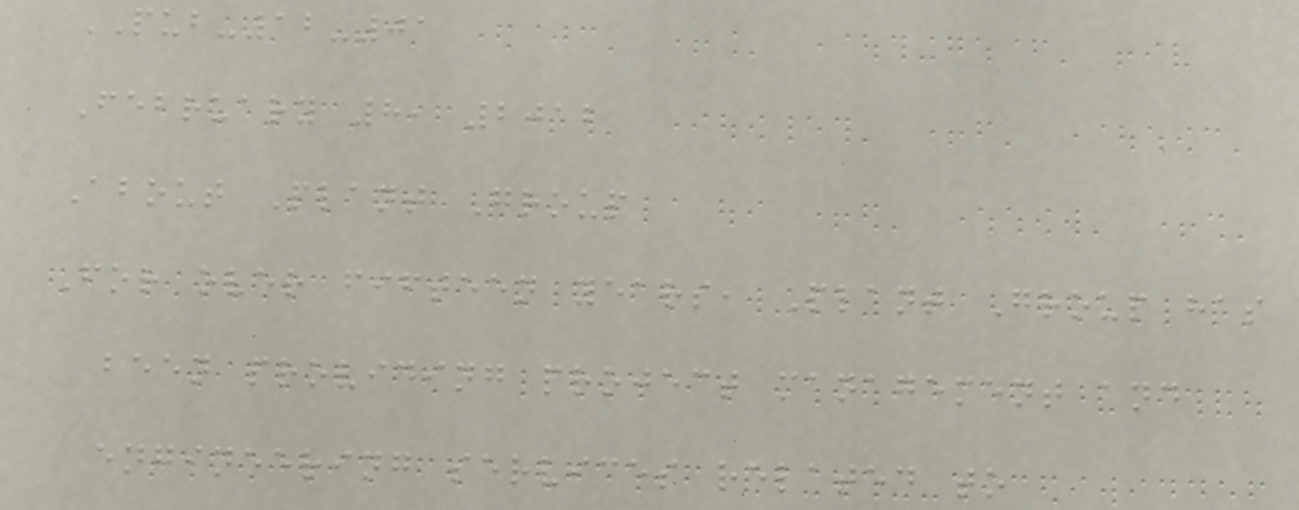PUB-12-01
February 8, 2012
About Plant Group
For over fifteen years, Plant Group has
been providing project management and
engineering services related to
